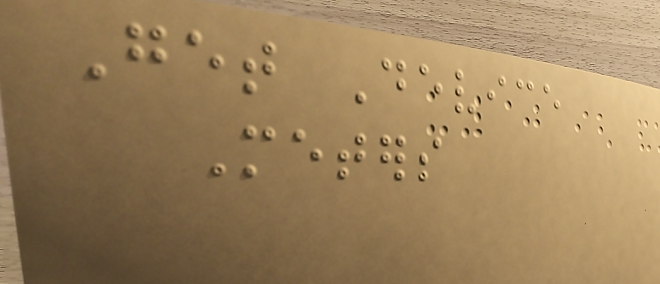Get Device
Meters
